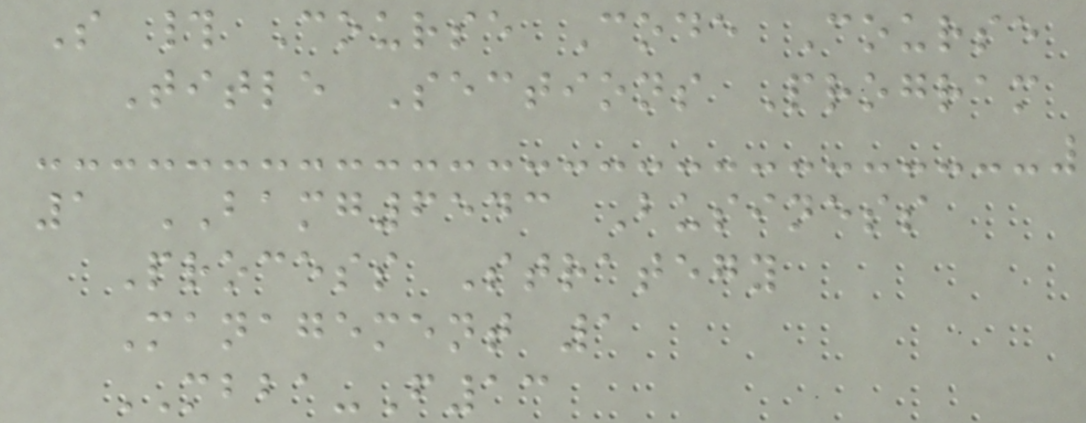S # Course Code Course
Title Sections Program
1 BAMG6543 Business
Process Strategy
Management 1
MBBA-F13
